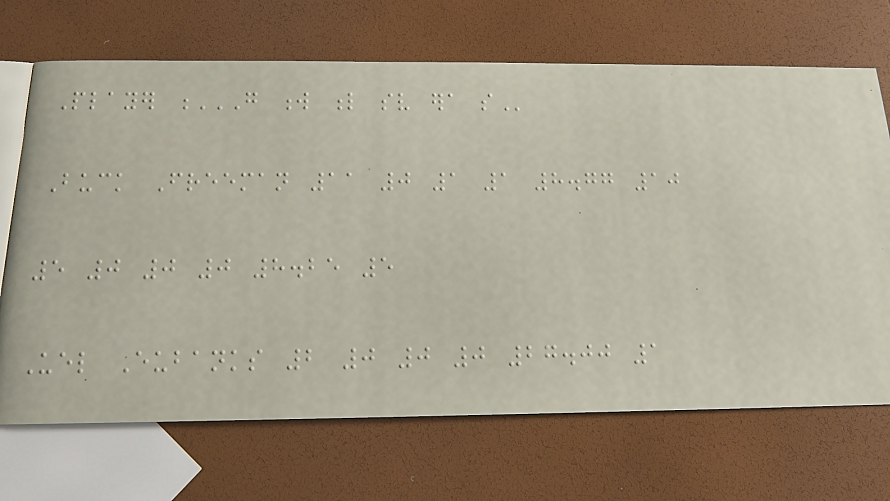Player G W L SV ERA SO
Buck Freeman 11 0 1 1 8.77 10
5 0 0 0 8.25 5
Uel Eubanks 2 0 0 0 27.00 1
